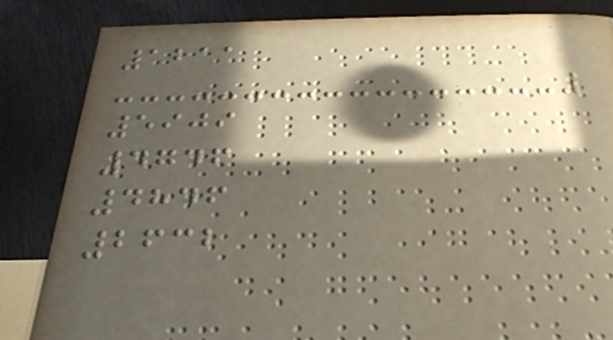1211
5909
4746
4846
2632
